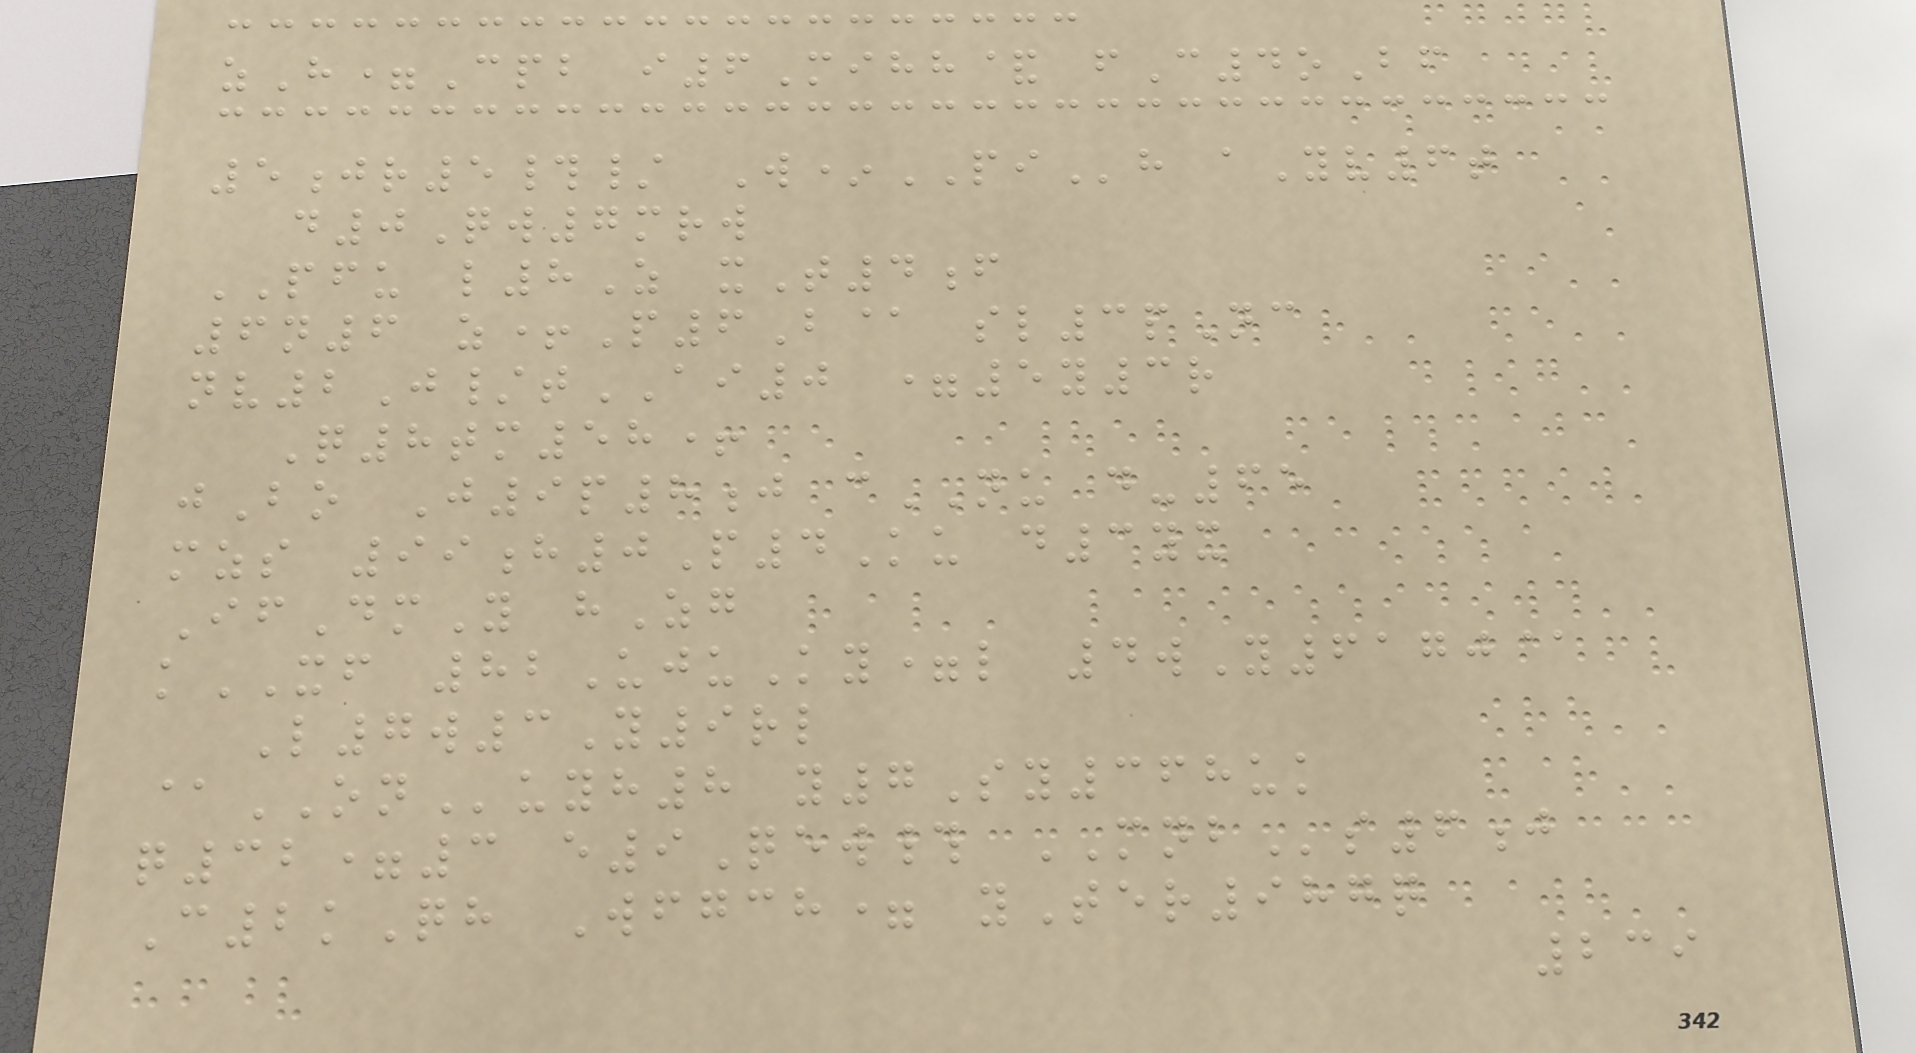zH=Cpb i6Mihh& fC4oBf
5jr5#/ W*PIh aYv6t
d0Qw7mrw
PFU l8Z xT4f
6n6 z+P6B@ sl3pNc
nv2J/tAI0 =5y3r
Q8tm58+
jBo J9p8j cNU d-65
mzs 99h0P4Ku d3yx
IfDmY hZg
kXF 82UjuKy=l 4wY6170@
L7w3Y9rl
@ONuyh8 y7Sy368uk
q32=3 e9Qew# MNBs6j
C2kQh Wfgch= yTer987q
239
